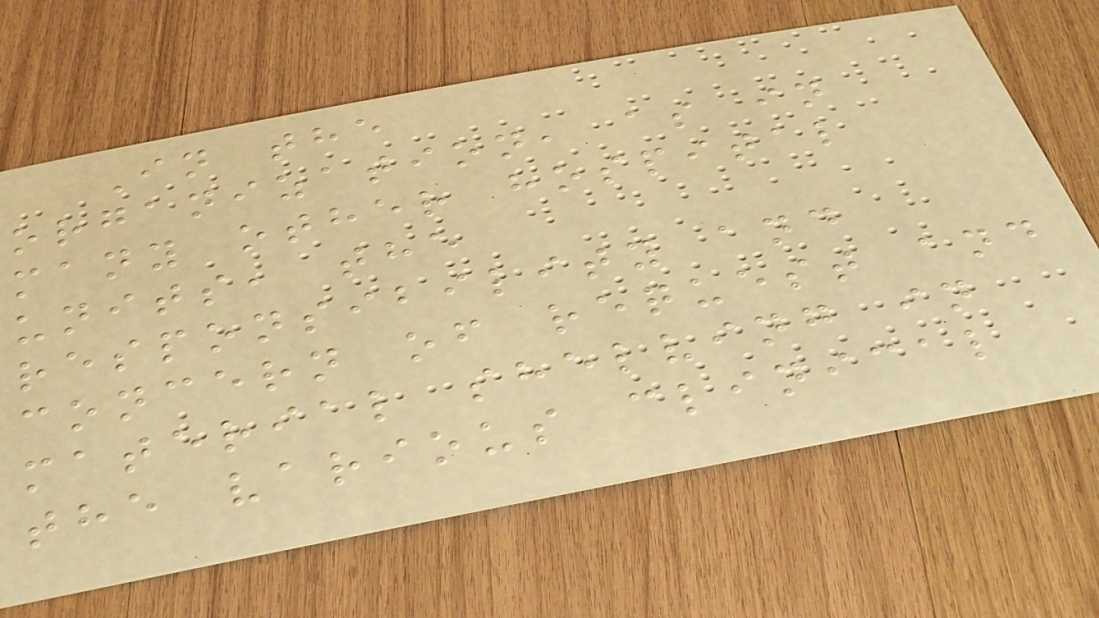In the
organization, as in
many other hospital
units, the
responsibility and
concern of request and
material shelving in
the various clinical
